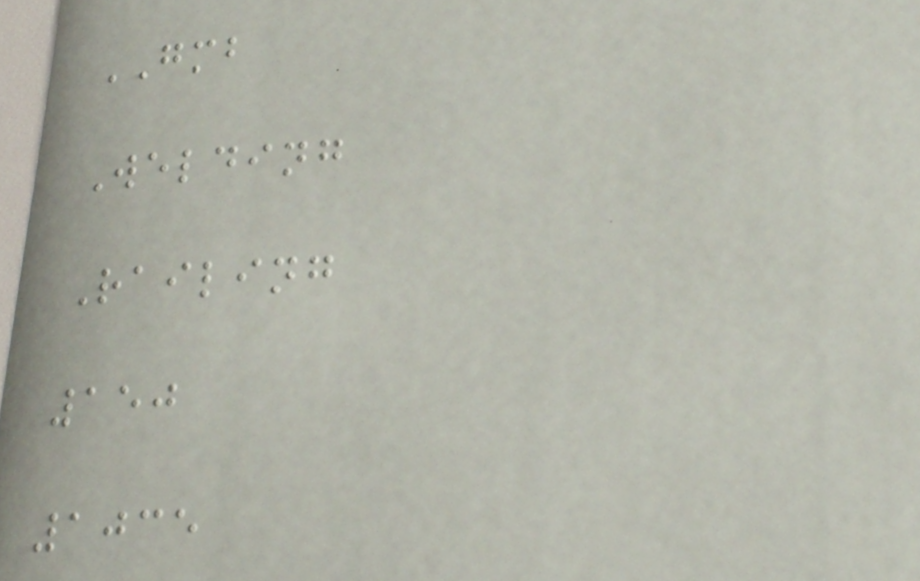GMB
Welding
Railing
150
1035
